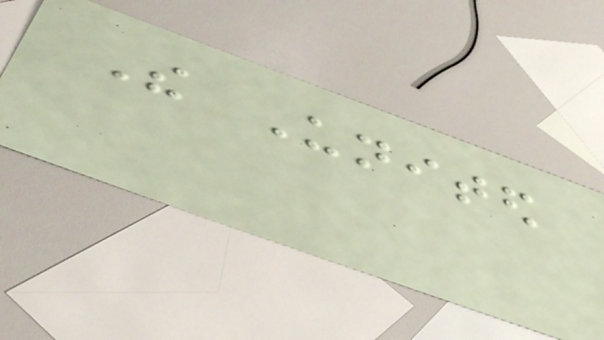The United
